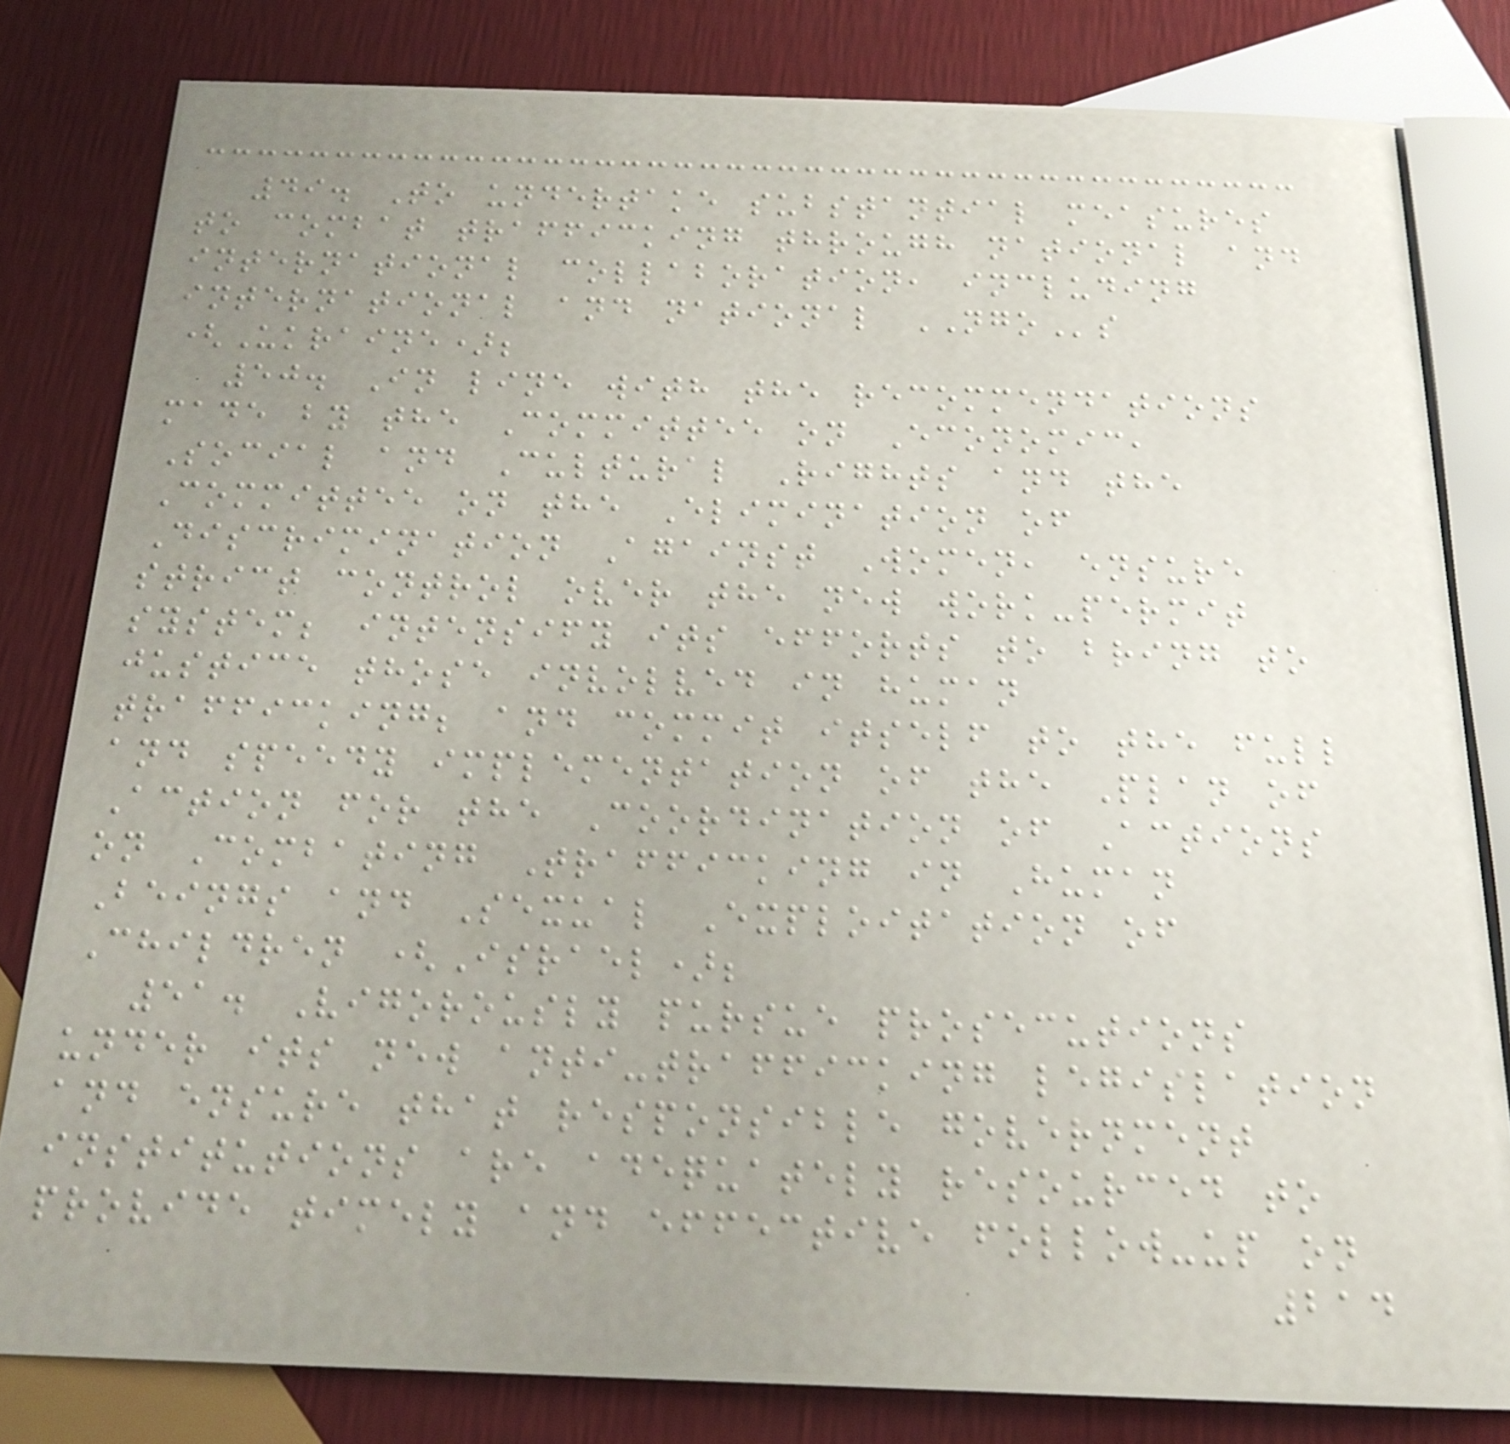49. To undertake substantial measures
to combat trafficking through national and
international collaboration, including
international and national NGOs
(Ukraine);
50. In line with the recommendations
made by the Committee on Economic,
Social and Cultural Rights and the
Committee on the Elimination of
Discrimination Against Women, ensure
strict control over the new work-permit
system; intensify its efforts to bring to
justice those involved in human
trafficking; and commit itself to the full
and speedy implementation of the Plan of
Action for the Coordination of Actions
on Combating Trafficking in Human
Beings and Sexual Exploitation of
Children (Israel);
51. Vigorously pursue prosecutions
under its new anti-trafficking legislation
and ensure that responsible government
institutions are adequately resourced to
provide timely and effective follow-up on
214
